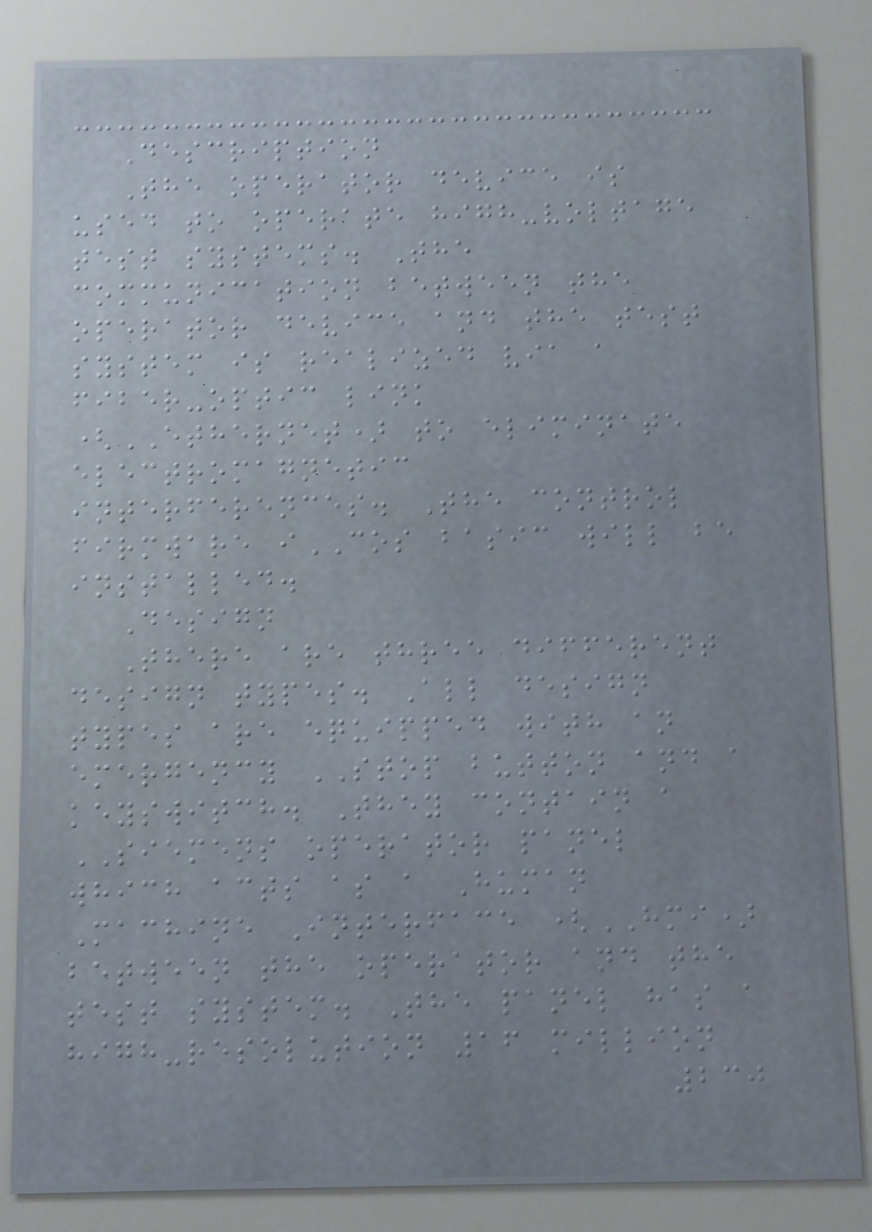Description
The operator device is
used to operate high-voltage
test systems. The
communication between the
operator device and the test
system is realized via a
fiber-optic link
(ETHERNET) to eliminate
electromagnetic
interferences. The control
firmware iCOS basic will be
installed.
Design
There are three different
design types. All design
types are equipped with an
emergency STOP button and a
keyswitch. They contain a
SIEMENS operator panel
which acts as a Human
Machine Interface (HMI)
between the operator and the
test system. The panel has a
high-resolution 16 million
230
